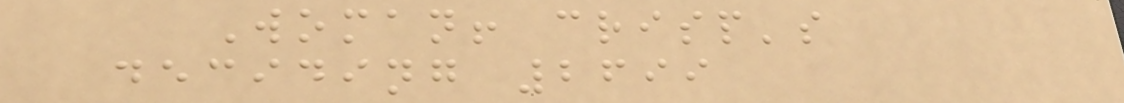Woman! crisp's
deciding 2699
